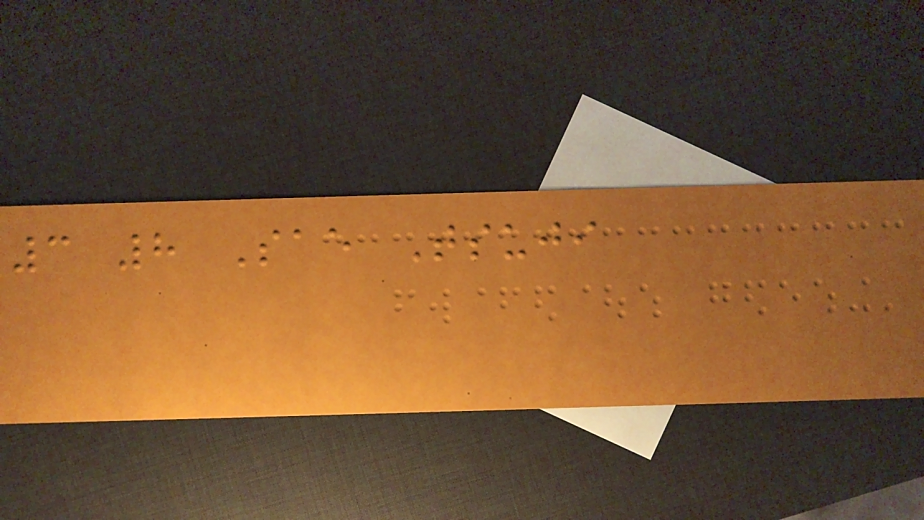3 8 Sae Tsuji
